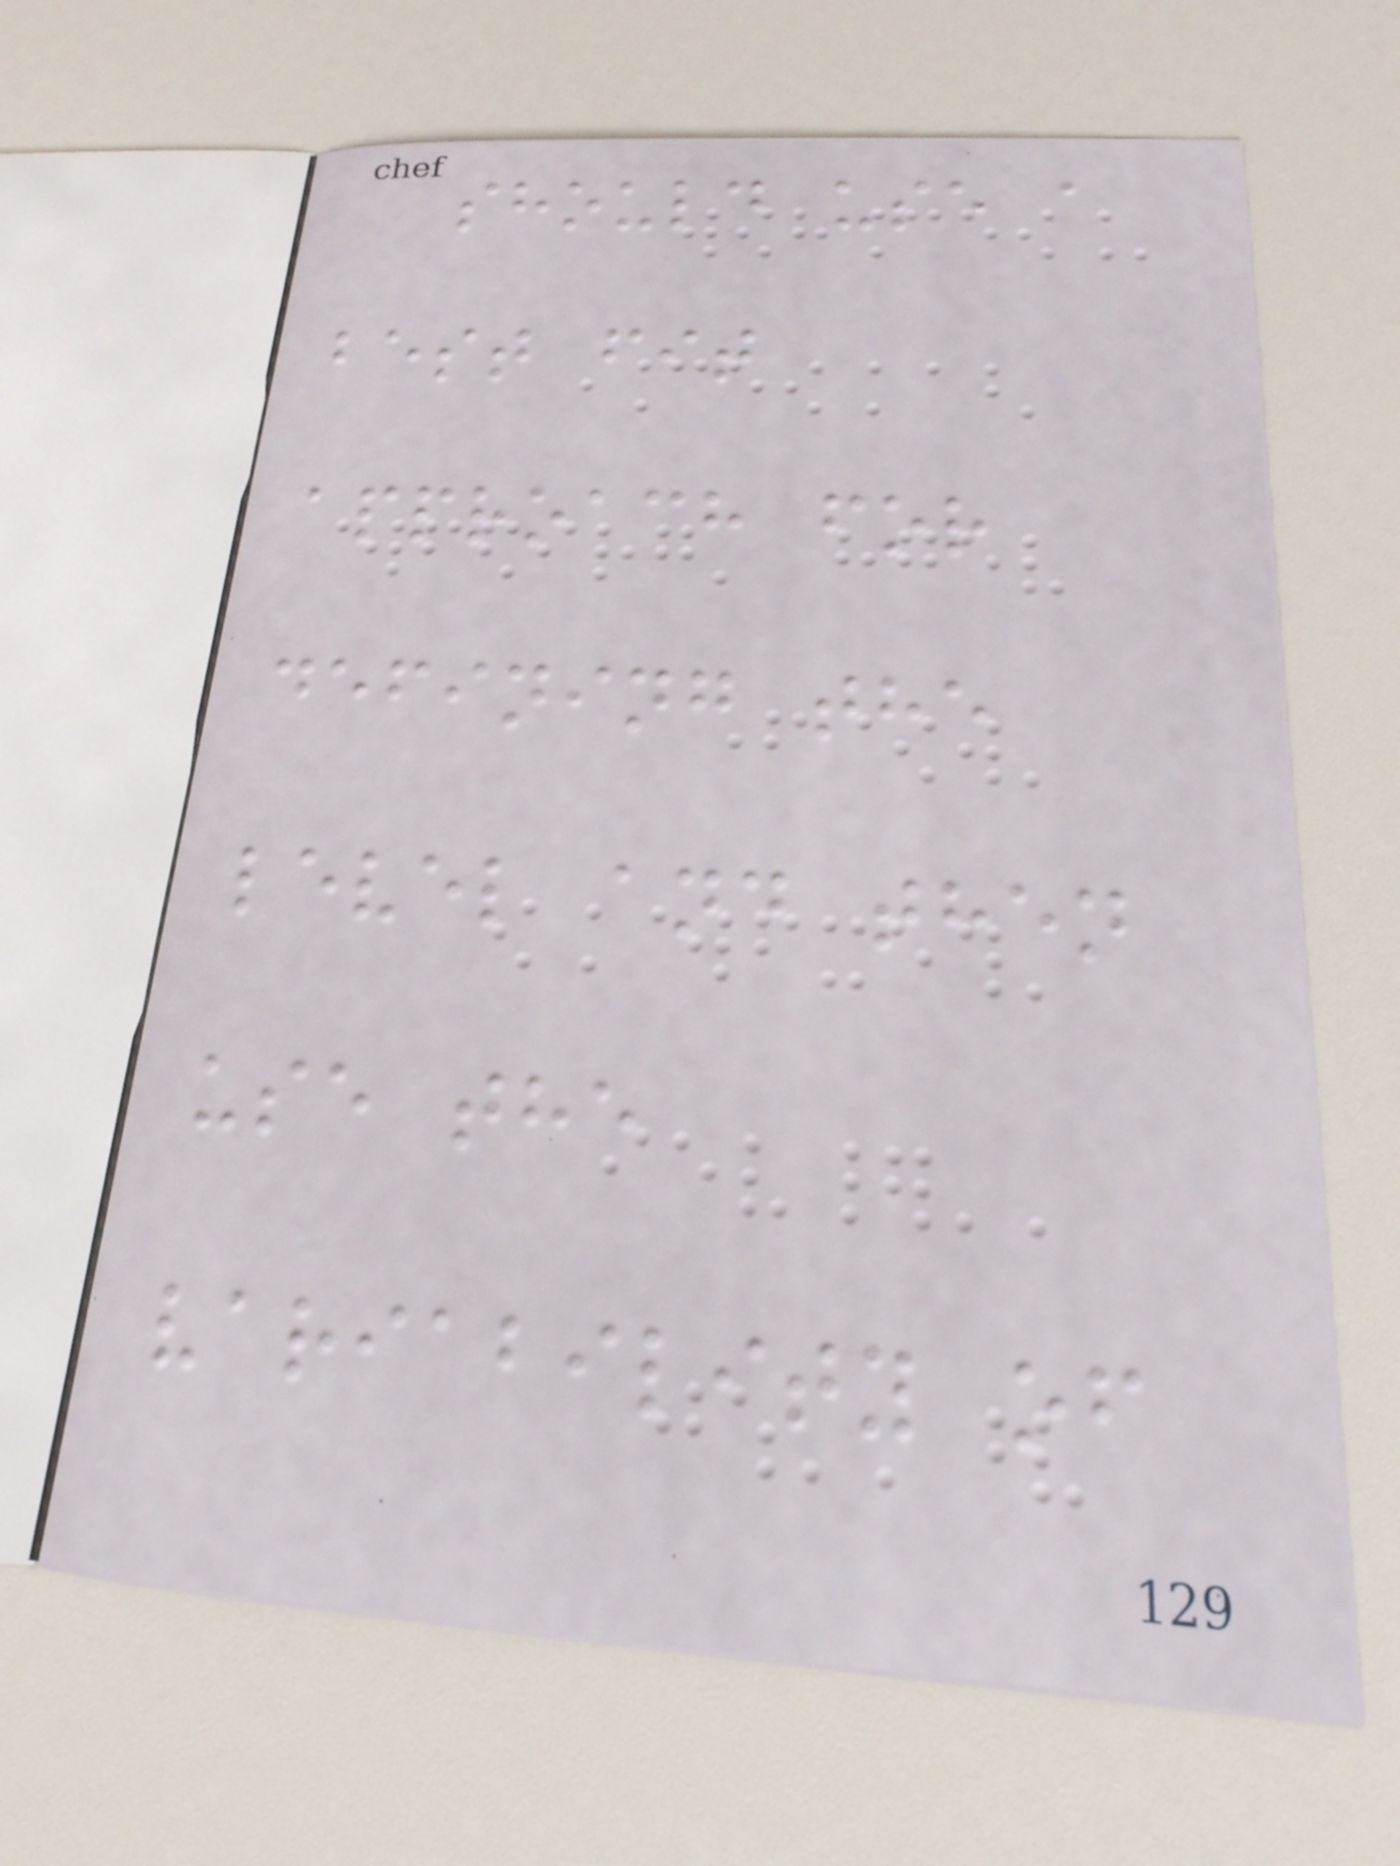should use a
best fit
approach for
defining the
level and then
use the
variability of
